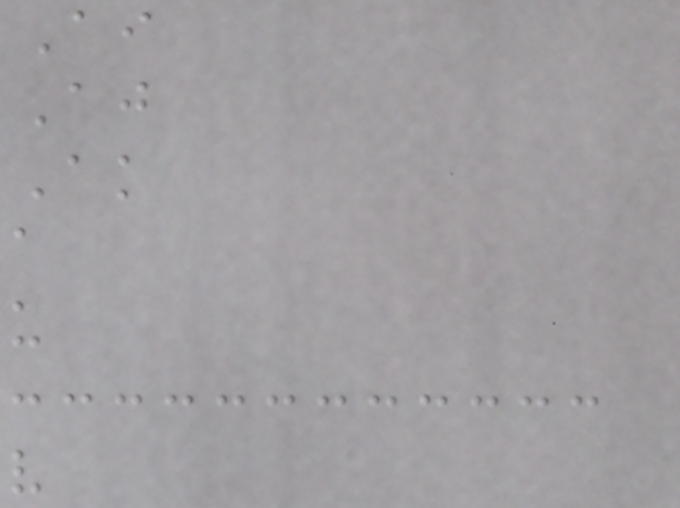Ai
Aj
Ak
a
u
v
